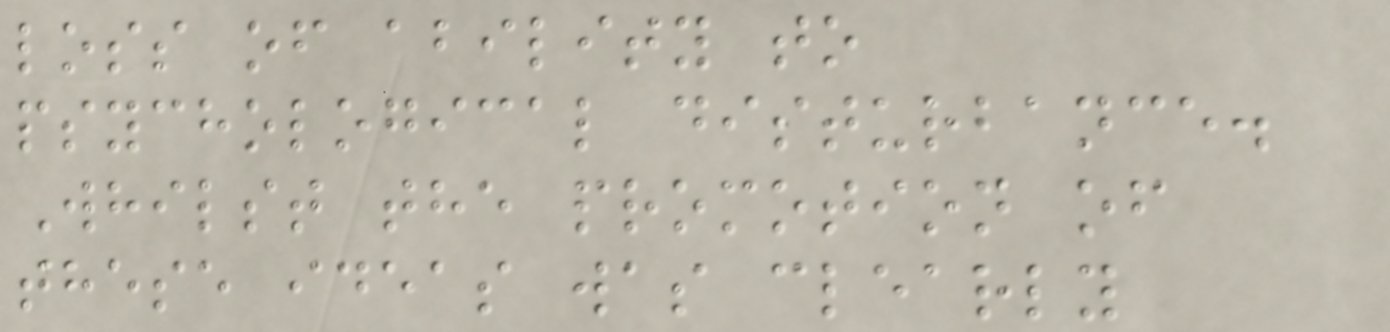loss of ability to
psychological disturbance.
Whilst the promotion of
these ideas was clearly
